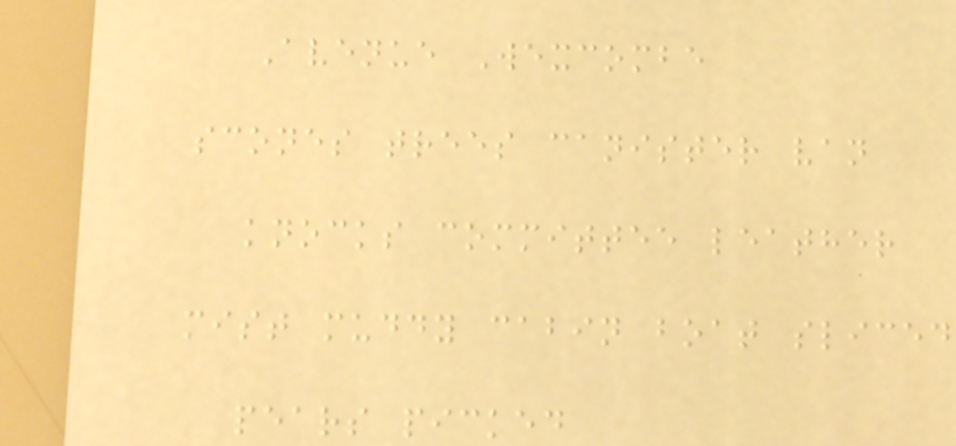Avenue Wexcombe
scones trees canister van
knocks committee leather
mist muddy cabin boat sliced
pears picked
